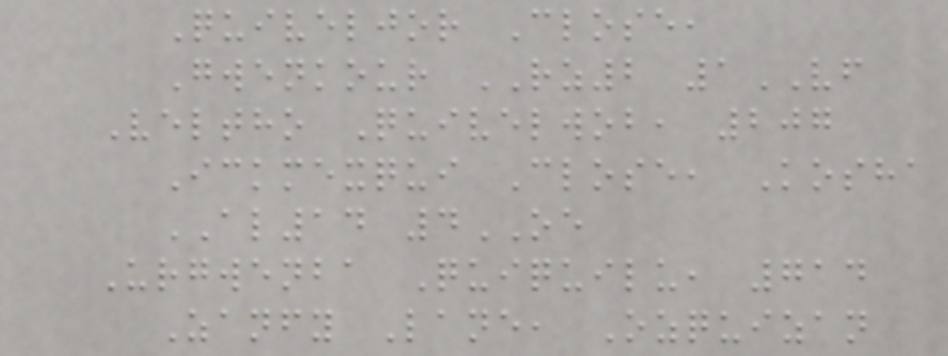Quiveljor Close,
Gwenkour RZ2 1VF
Veltho Quivelwob, 207
Ickmexqui Close, Kosha
AL14 4OE
Urgwenba Quiquilu, 714
Zanfy Lane, Ozquizan
